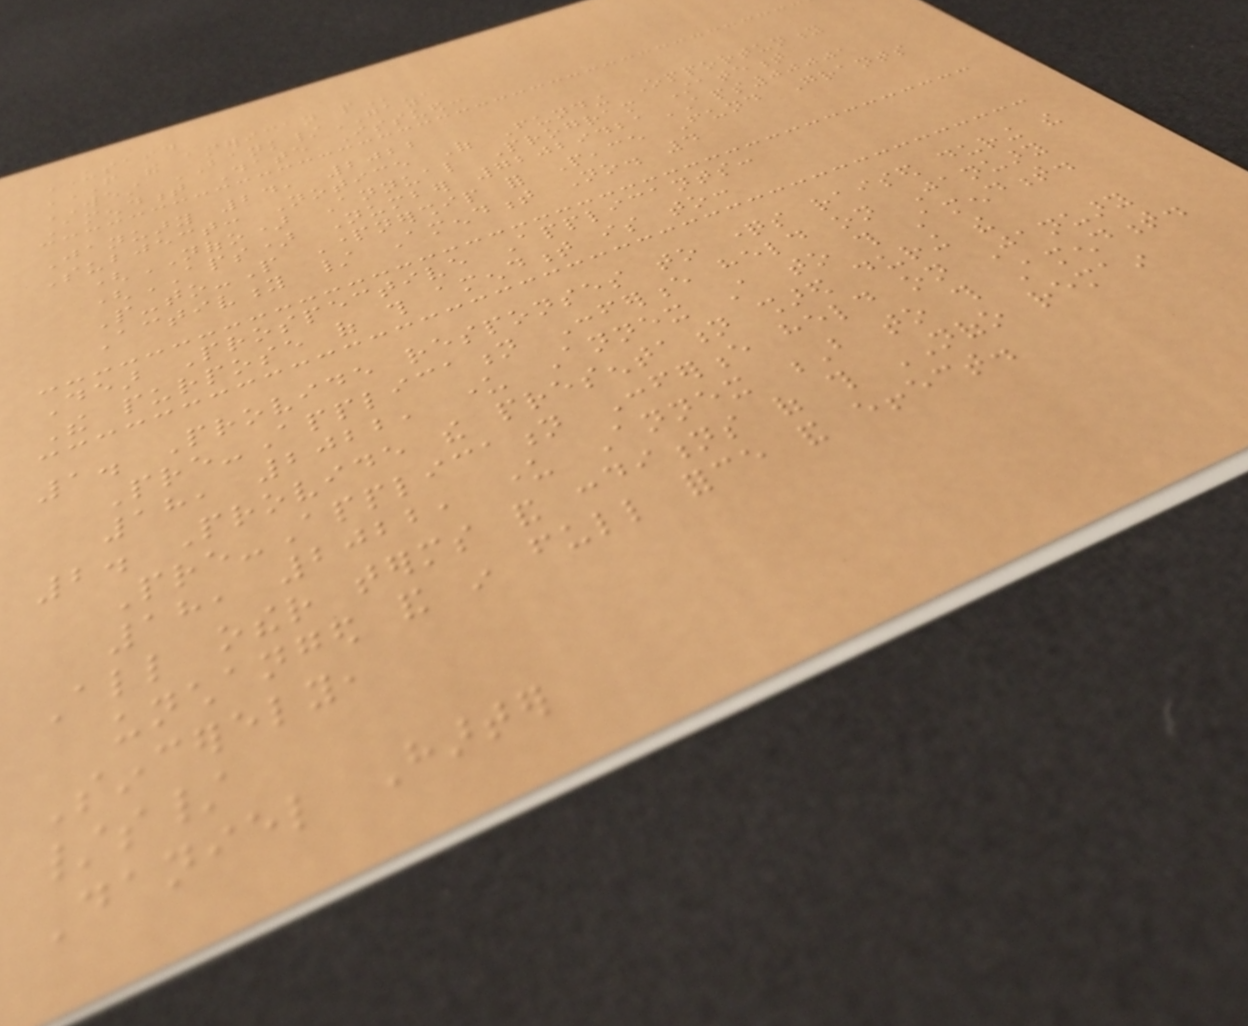USAID
FROM THE AMERICAN PEOPLE
WEST BANK/GAZA
Amendment Date Issued:
January 24, 2022
Subject: Notice Of Funding Opportunity
(NOFO) Annual Program Statement
(APS) Number 72029421APS00001
People-to-People Partnership for Peace Fund Grants
Activity / Amendment No. 4
Dear Prospective Applicants:
The purpose of this amendment is to:
1. Provide responses to questions raised during the
Pre-Application Conference held on January
18, 2022, under Annex A to this Amendment.
2. Provide the presentation shared during the
Pre-Application Conference held on January
18, 2022, under Annex B to this Amendment.
All other terms and conditions of this NOFO remain
unchanged and in full force and effect.
Sincerely,
/s/
Daniel Harter
